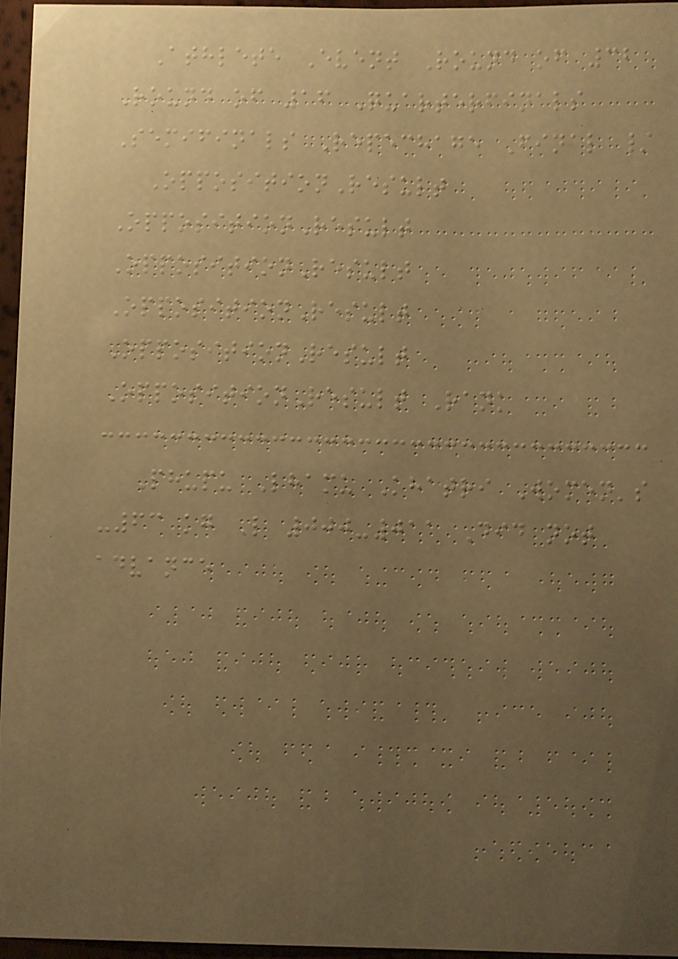Athlete Event Round of 32
Round of 16 Quarterfinals
Semifinals Repechage Final /
OppositionResult
OppositionResult
OppositionResult
OppositionResult
OppositionResult
OppositionResult Rank
Phupu Lhamu Khatri Women's
-63 kg L 000-011 Did not
advance
